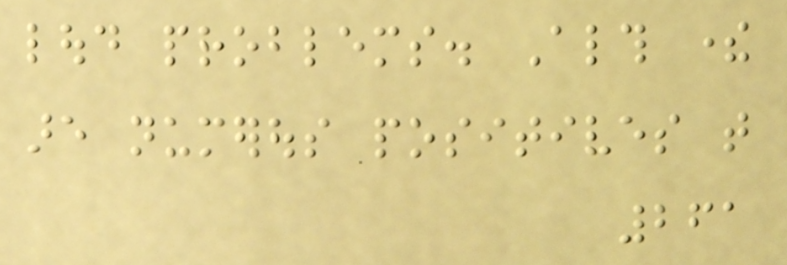loud problems. Although there
are numerous positives that
261
